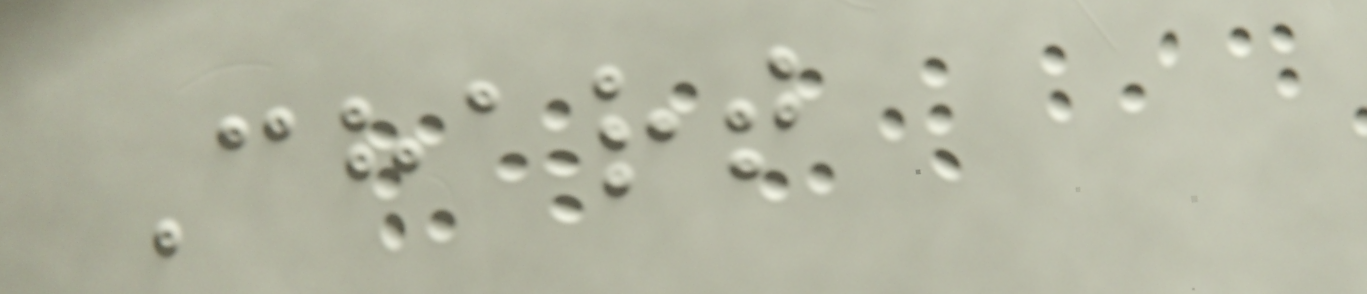Chart
